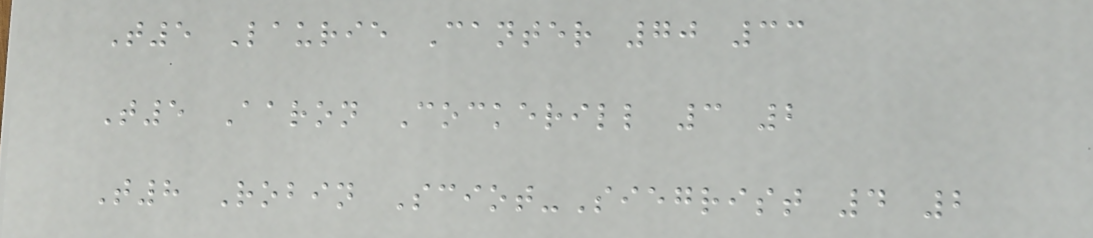T5 Laurie Canter 70 33
T5 Aaron Cockerill 3 2
T8 Robin Sciot-Siegrist 4 2
